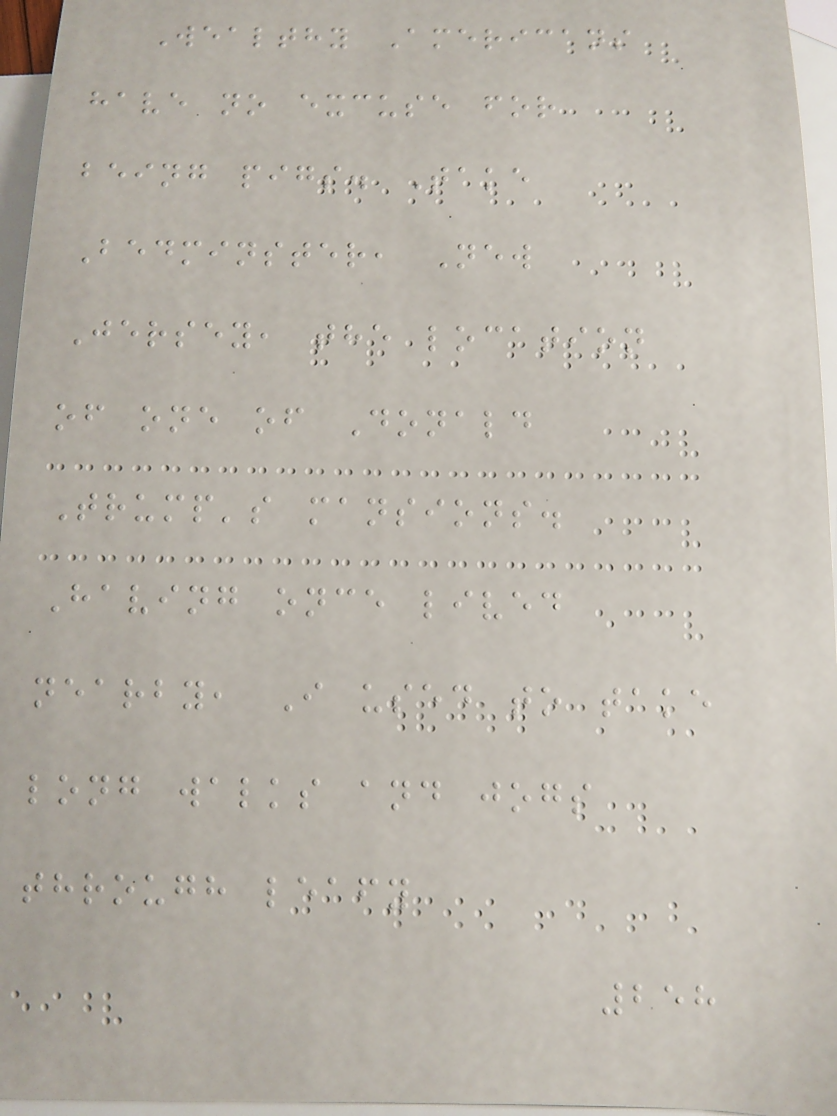Wealthy Americans
have no excuse for
being pigs. Take
Bedminster, New
Jersey, the location
of one of Donald
Trump's mansions.
Having once lived
nearby, I used to take
long walks and jogs
through leafy
258
